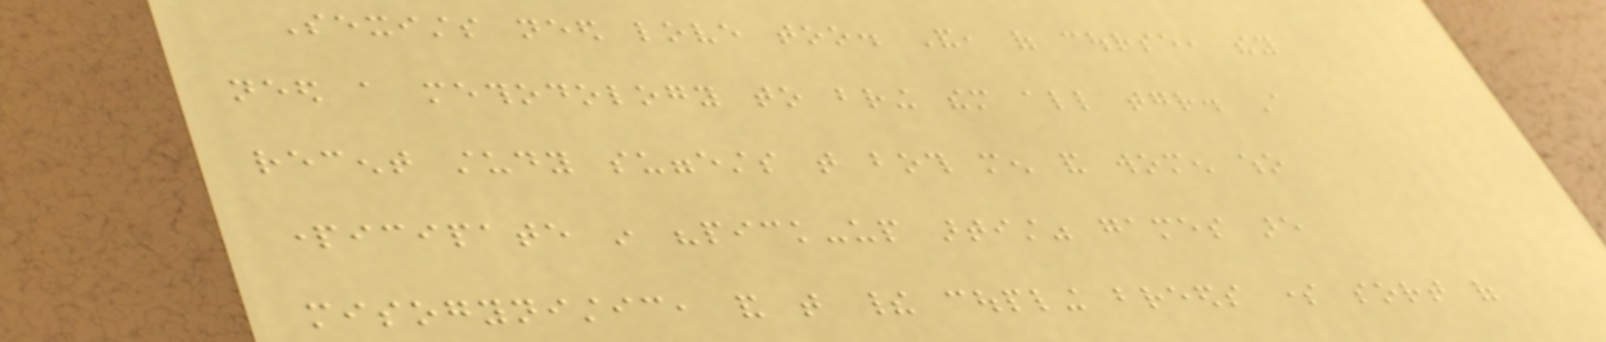Sexists need love too. And, of course, they
need a methodology to bring them all together. A
recent study suggests that both men and women who
participate in "pick-up artist" games are
misogynistic, and that their coupling breeds some sort of
